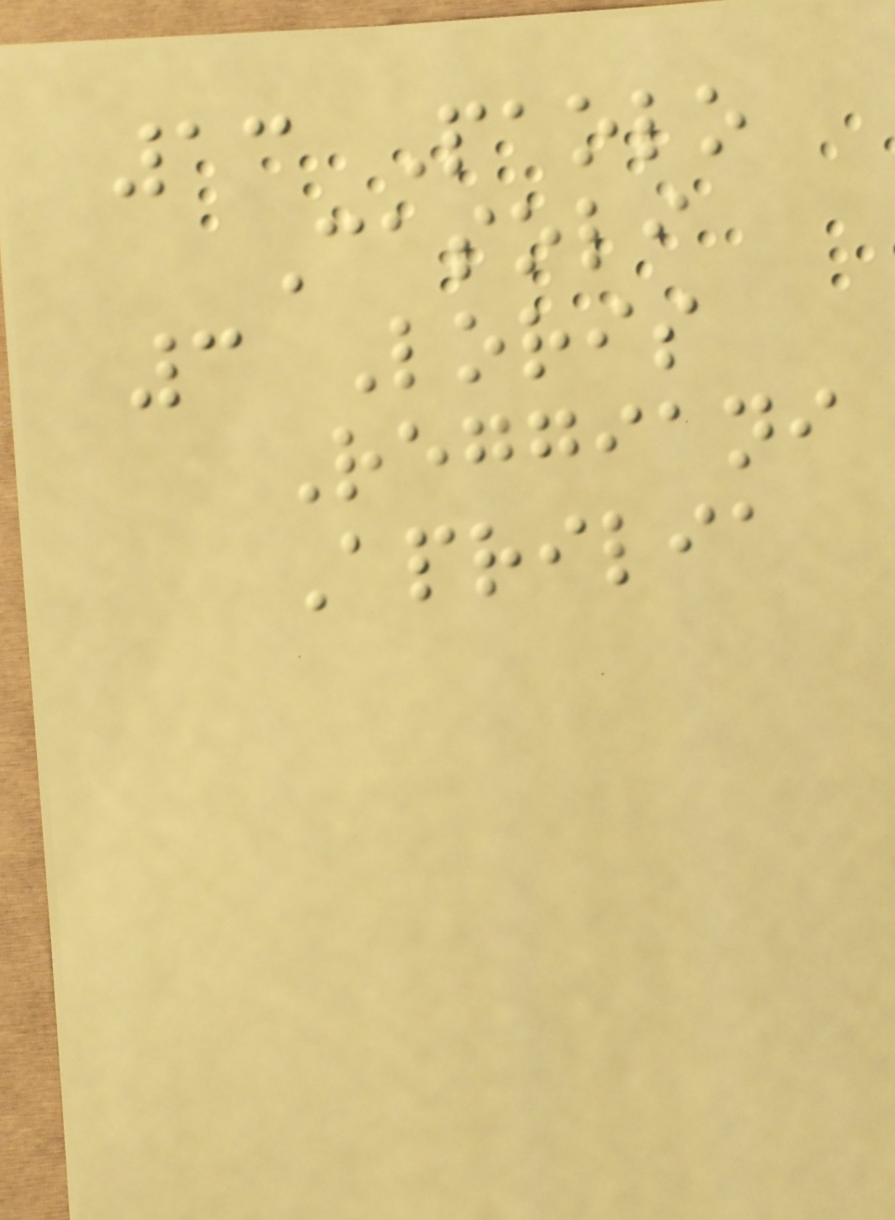13 Paolo
Casoli
3 Loris
Reggiani
Aprilia
